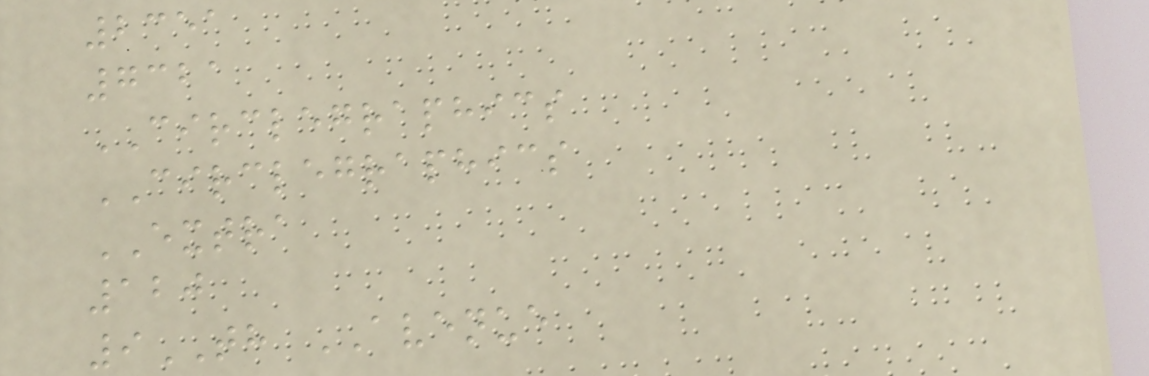2351
7321
CIRCLEGRAPHICS
CIRCLEGRAPHICS
EXTRA
120
9TH AVENUE
